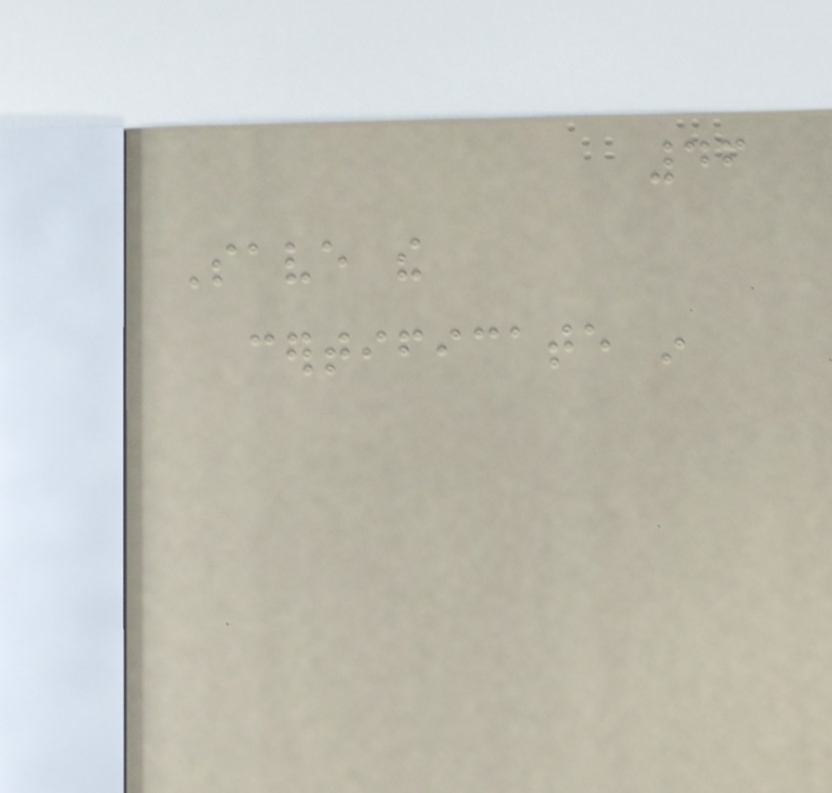46
Save the
certificate in
